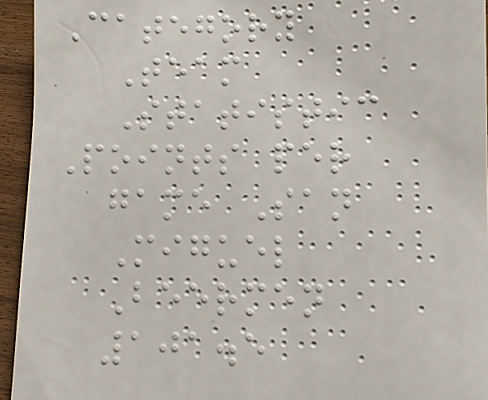Category
Team
Statistic
Points per
game San
Miguel
Beermen
101.5
